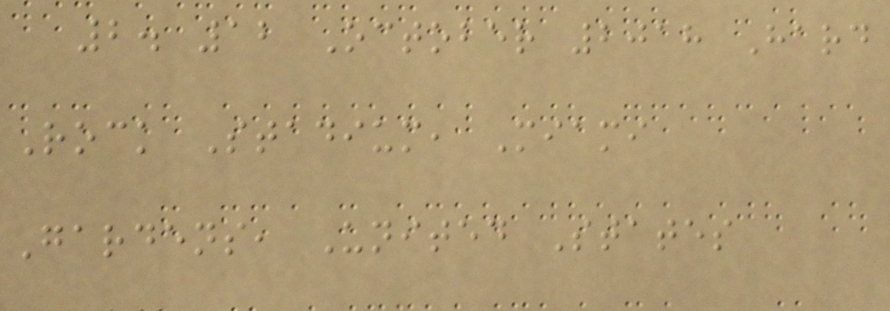2. 12 October 2018 Hard
Rock Stadium, Miami
Gardens, United States
